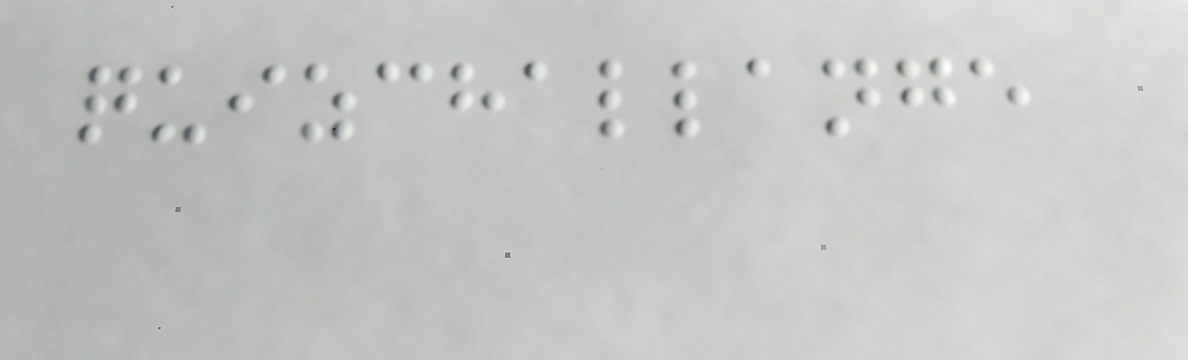quizchallange
